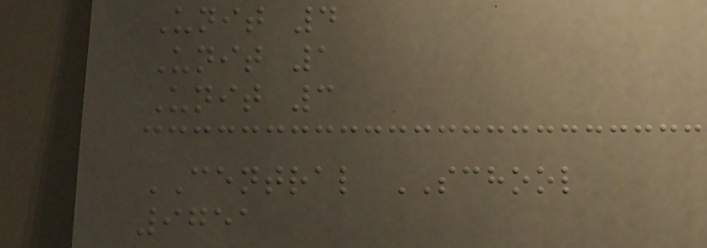Unit 4
Unit 1
Unit 3
CENTRAL SCHOOL
9751
